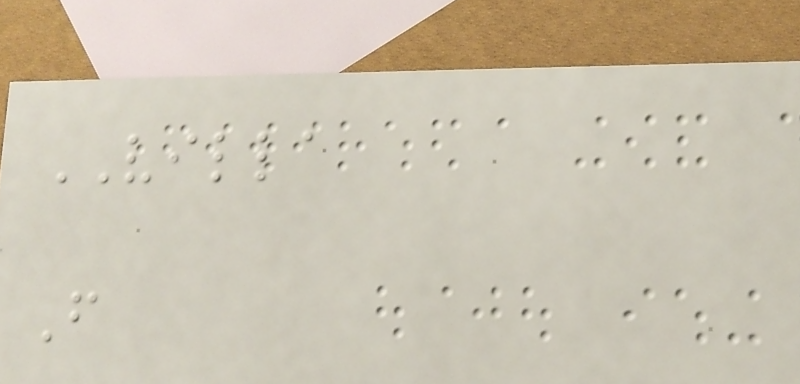VILLA
F
